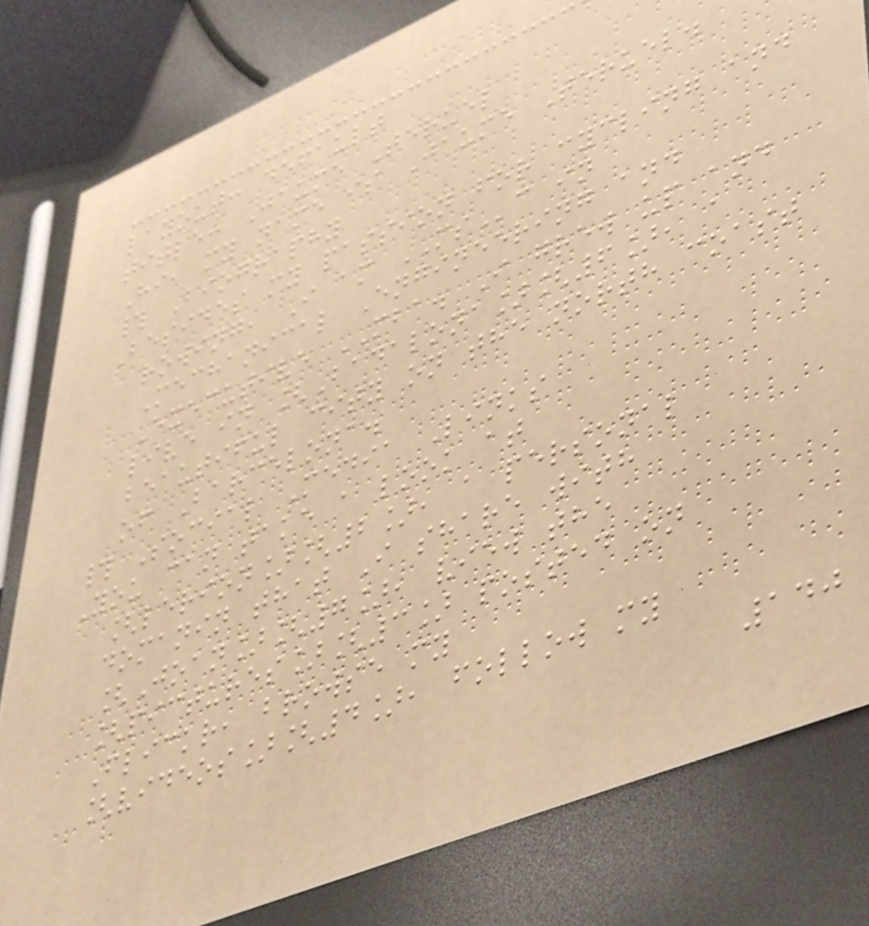layout: default
title: Jaume Teruel
Hi, my name is Jaume Teruel.
# Biography
Besides my passion for cycling and
rowing, I am MSc in
Mechanical Engineering and
Executive MBA. I grew up and
live in [Badalona][6], a
beautiful city on the north coast
of Barcelona.
# Social Media Links
You can take a look at
[lerion][2], a personal
domanin that I share with
[Joan][7], view the
[pictures][3] posted on
Flickr, browse my
[videos][4], follow my
140
